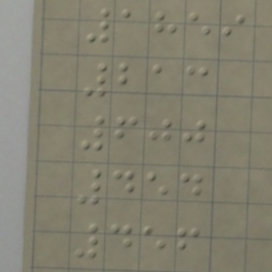1859
213
600
454
456
